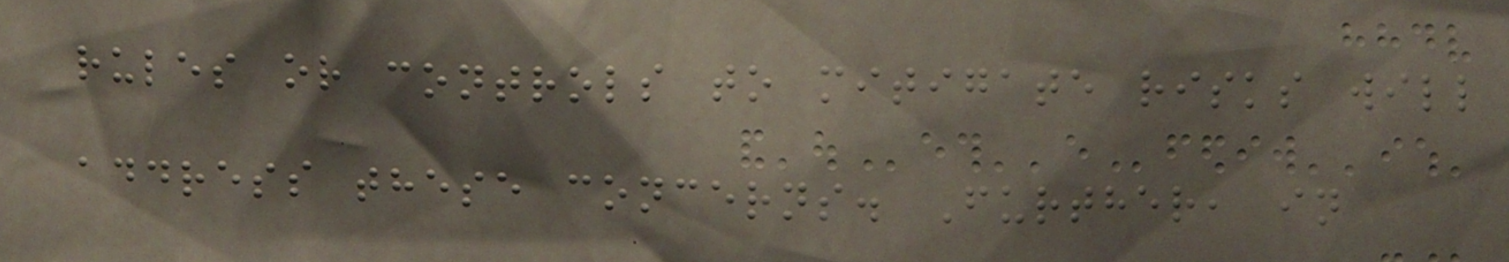rules or controls to mitigate risks will
address these concerns. Further, in
